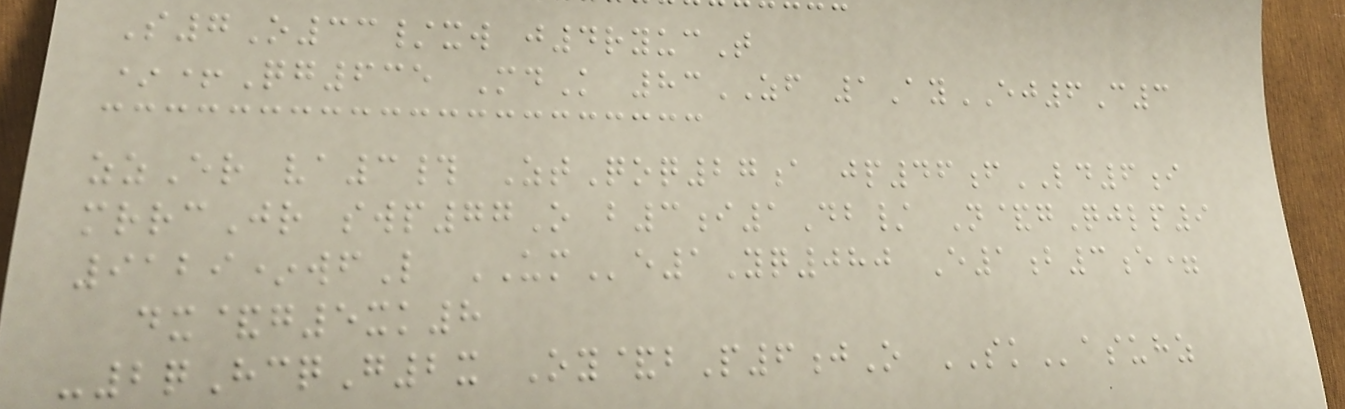S7O33/xw j4ryucT
*+Qg635 MdK 83ZF 1AyEJ6C3
zzEr va3# ZtQoq27a jp46fLD6i
mrrcJr swp77O b3i1Db/ N&gQjlp9
9129*wfL UMe1Yq080 E1b3e=
dx&g5xk8
-2qHcqG2x Oy&bP6jO SKasuhz
